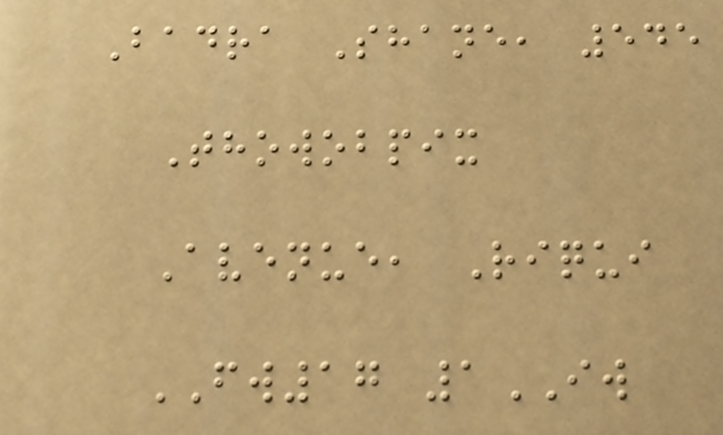Badra Shane, 545
Thowobpix
Avenue, Riqui
FW17 1IW
